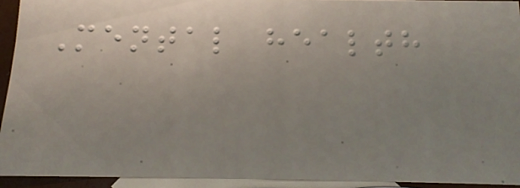Mental health
